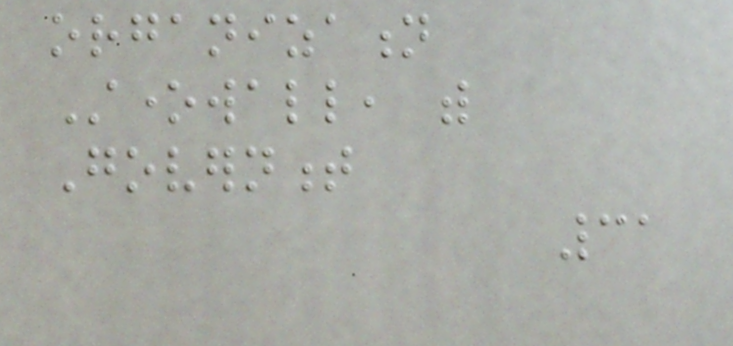organization
Stonewall, with
Government
31
